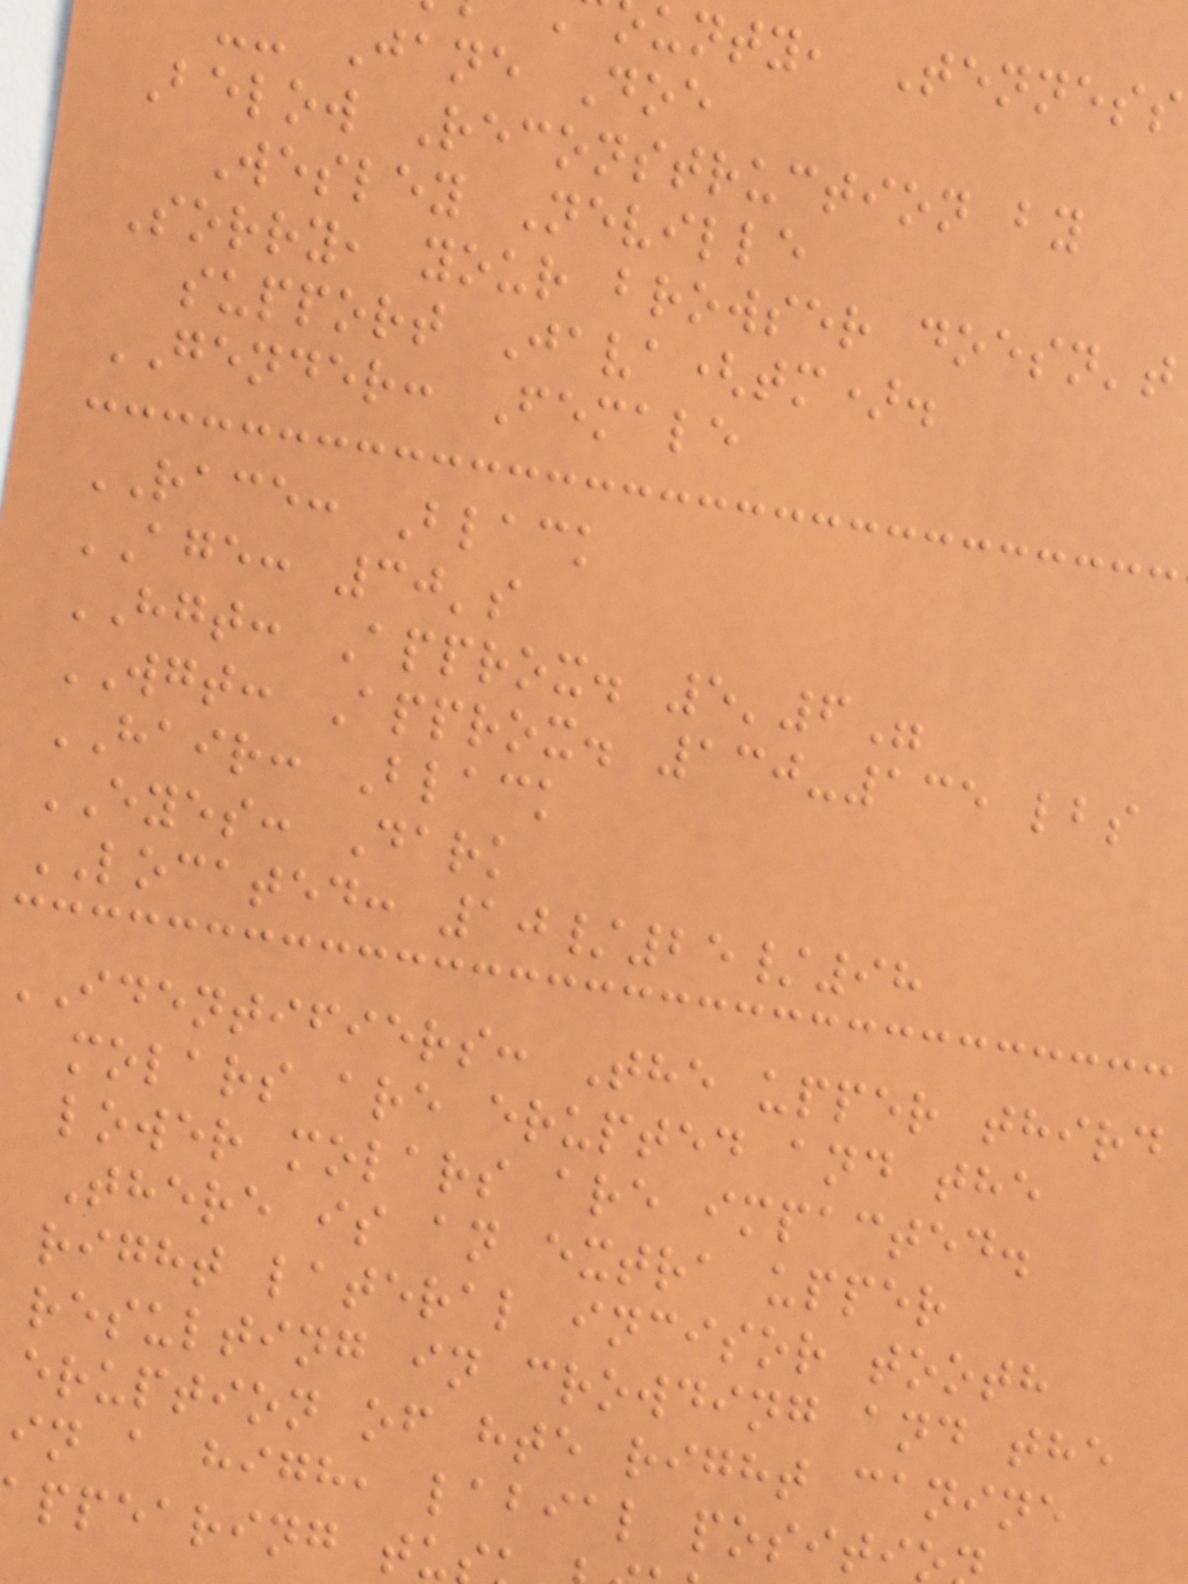unty, Tenness
- Jane Doe
Below Reconstruction by
Wesley Neville
Sorry, your browser doesn't
support Java(tm).
GENDER: Female
RACE: Black
AGE: 30's
HGT: Approx. 5'6"
WGT: Approx. 130-135 lbs
HAIR: Black
EYES: Dark
LOCATED: 10/25/98
identifiers: The upper third
molars are erupted and the
lower molars are impacted.
There is an extra upper
right lateral incisor tooth
resulting in crowding and the
eruption of hte right canine
in a high, labial positi
ppearing tu
